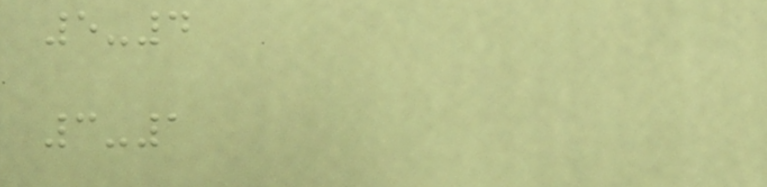5-4
3-1
